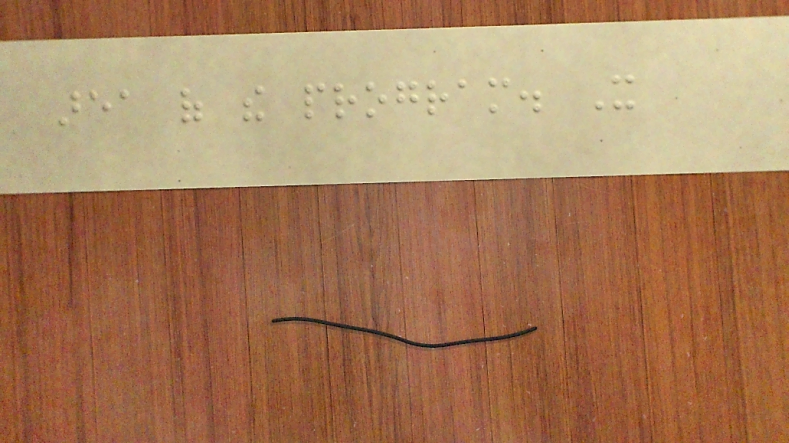area of the program. It
